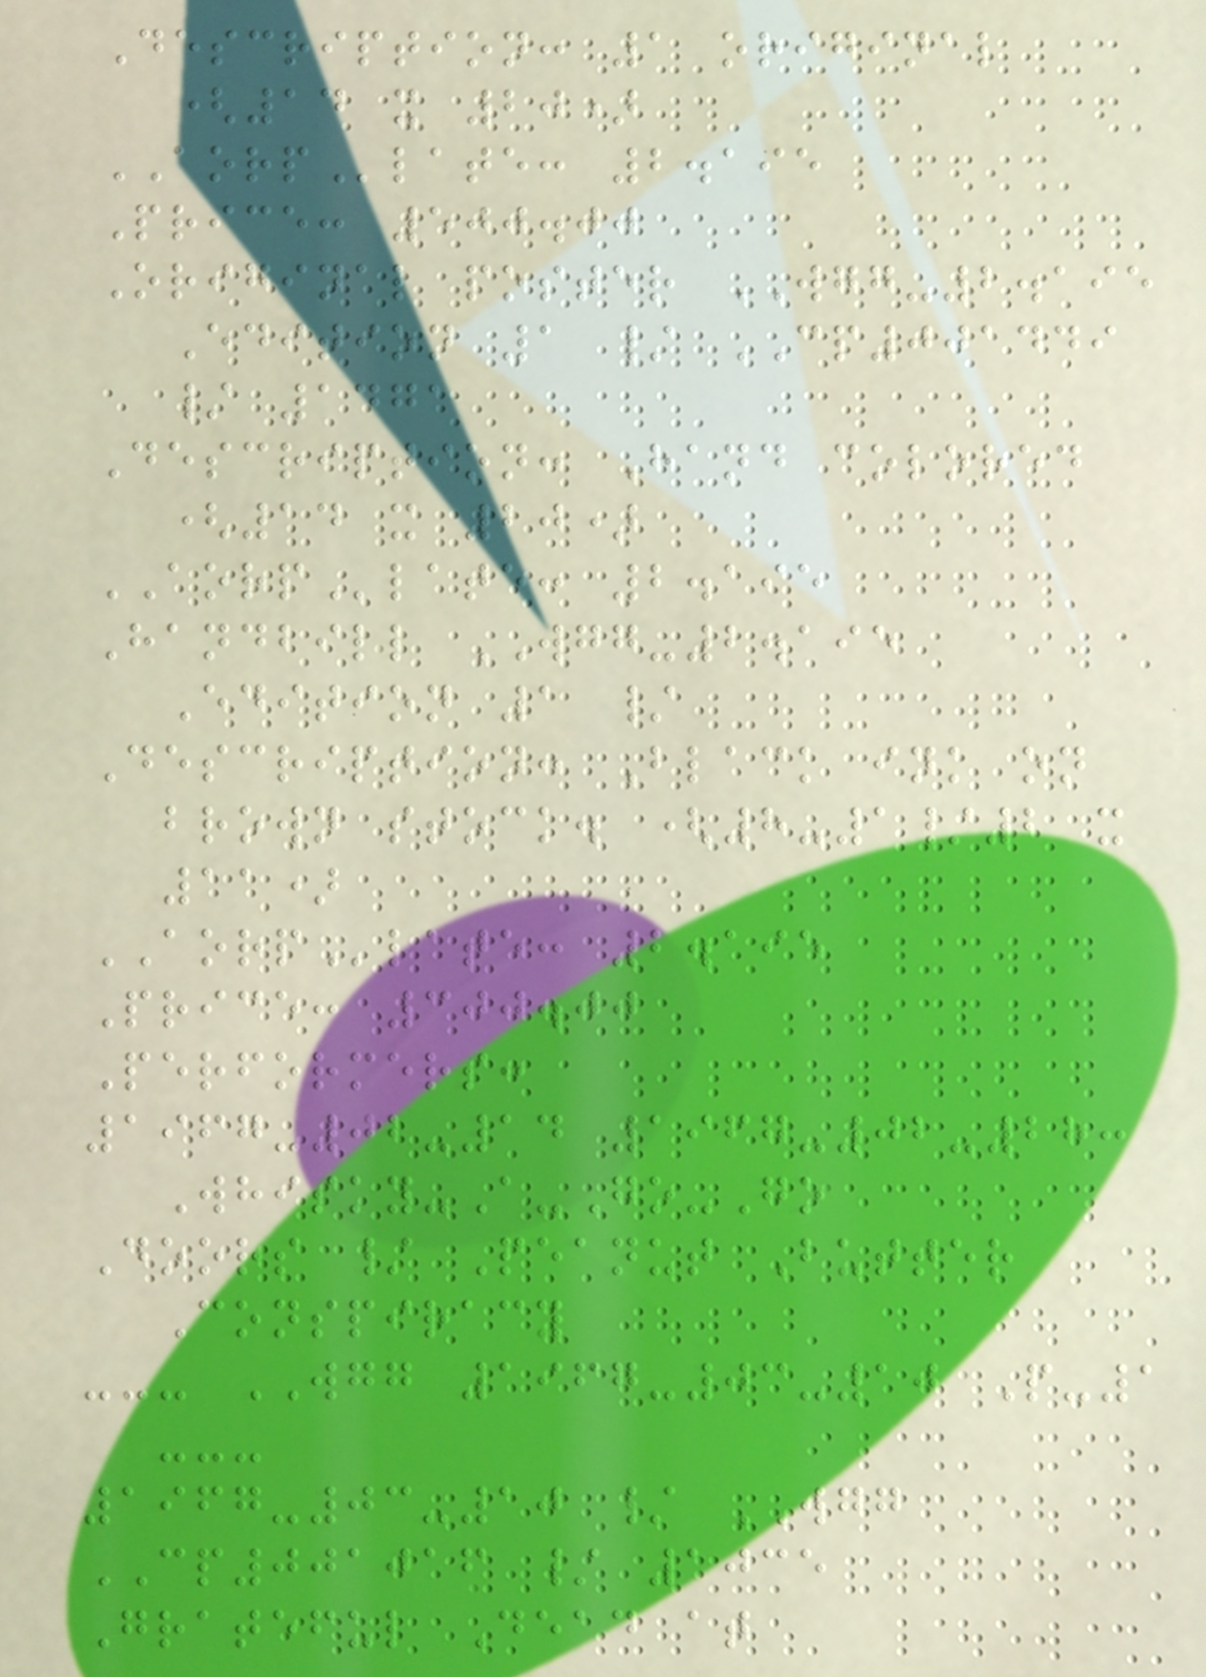Description: 1 original
(14 x 20)
AORPlate: 2.195
Price: 500.00
Original poster WGG-2.195
Edition 1 / CP001449
/ 1471
Description: Hand colored
(14 x 20)
AORPlate: 2.195
Handbill WGG-2.195
Edition 1 /
Description: Black ink on
brown stock. (8-1/2 x
11)
AORPlate: 2.195
Price: 300.00
Performers:
1967-02-14 1967-02-28:
Whisky-A-Go-Go
Doors / Peanut Butter
Conspiracy
--- WGG 1967-03-10 P-1
---
1967-03-10 / WGG
CP001016 / 1035
Grateful Dead at
